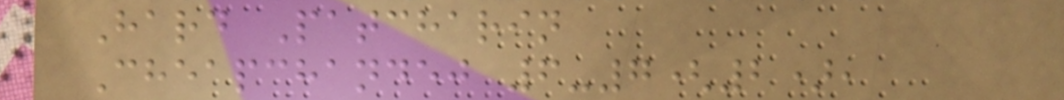Hard Patcharin
Cheapchandej 6-7(2),
